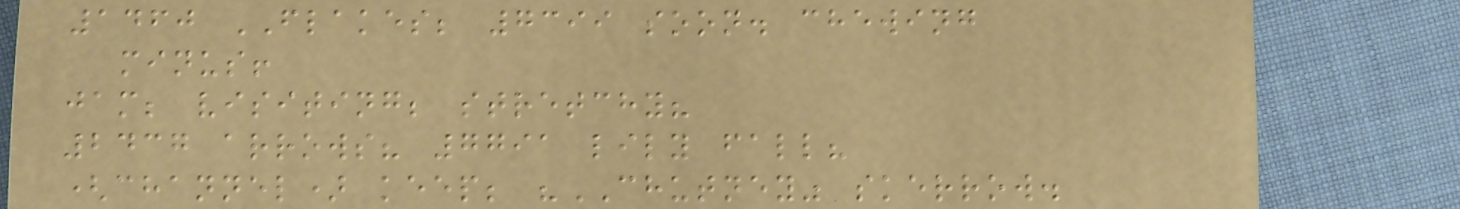1460 FLAKES; 7399 soon. chewing
minus!
jam; visiting; stretchy?
2437 arrows? 7791 lily fall?
(channel) keep; "CHUTNEY" skerrow.
